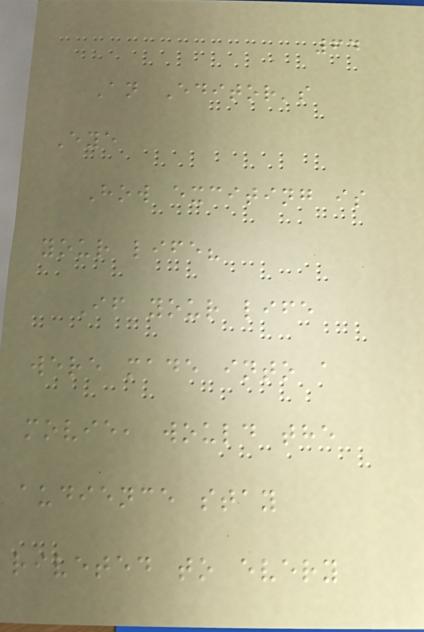64
An Editor's
Eye
How exciting is
your life?
If your life
were made into a
movie, would the
audience stay
riveted to every
